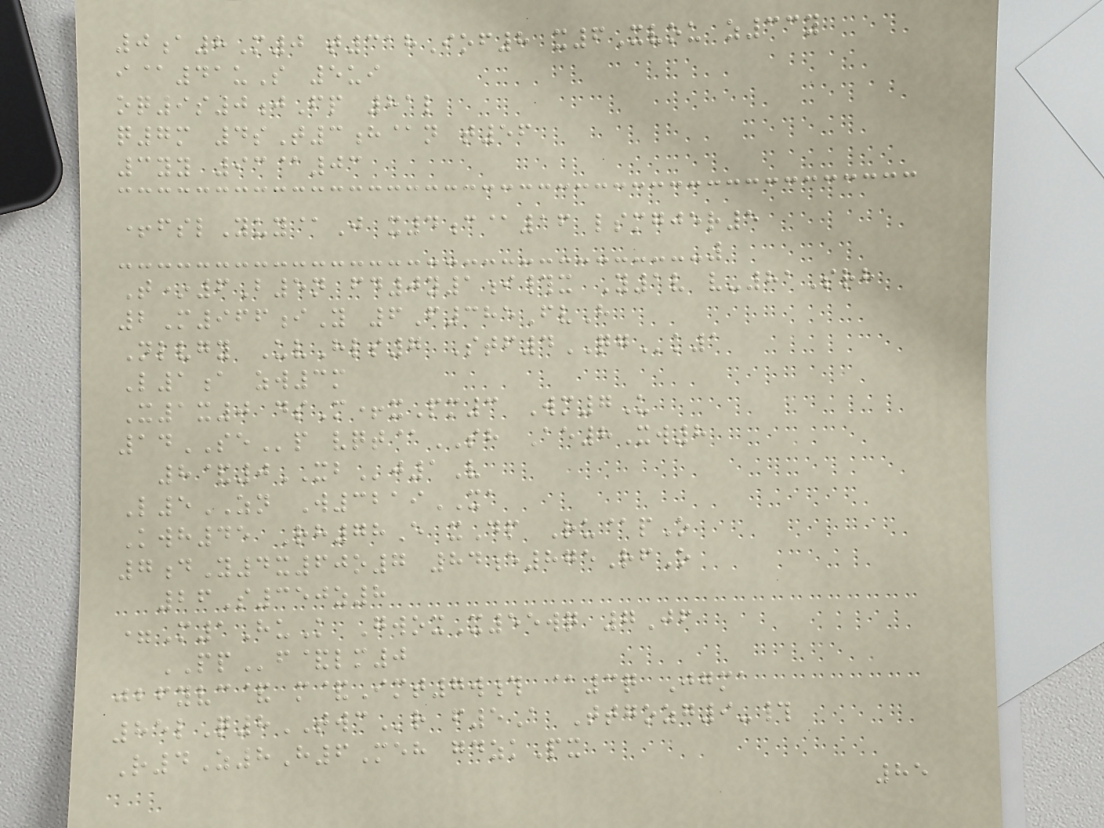0a8M0 t318Iof8 x6Xvou z33y
i@41uS 5ui
oq9s0jFp 81l
q7m 4sT3h@n t56
3yy 93@03
+fslYuy@J x4c@16 lsmgjer5
T*6B5n fd0y1i#x Y1v v-81Srh
2M966iY 6F385FvH
Nlvgy UvHls7 Stf4QGk1
L1a zw3m
X1x0 dsM+xPm3 Wm7U
14SEp vqt@SH Ae8Xw8
8&0XBj1V
L5ZN W3219XA
Kwh45 Rh78E xDp Ru@pO
7dY4x60o7 84e875RfO
26S350z8
=M1HuK GwoxX55wq 7Jf
PPf&lm0
jbfyvc& m&Imt7w# @3q Jgma
85lQ8TWCr f5A Ttgozg9-#
R4Z8H6Meh gdzkPx
85
